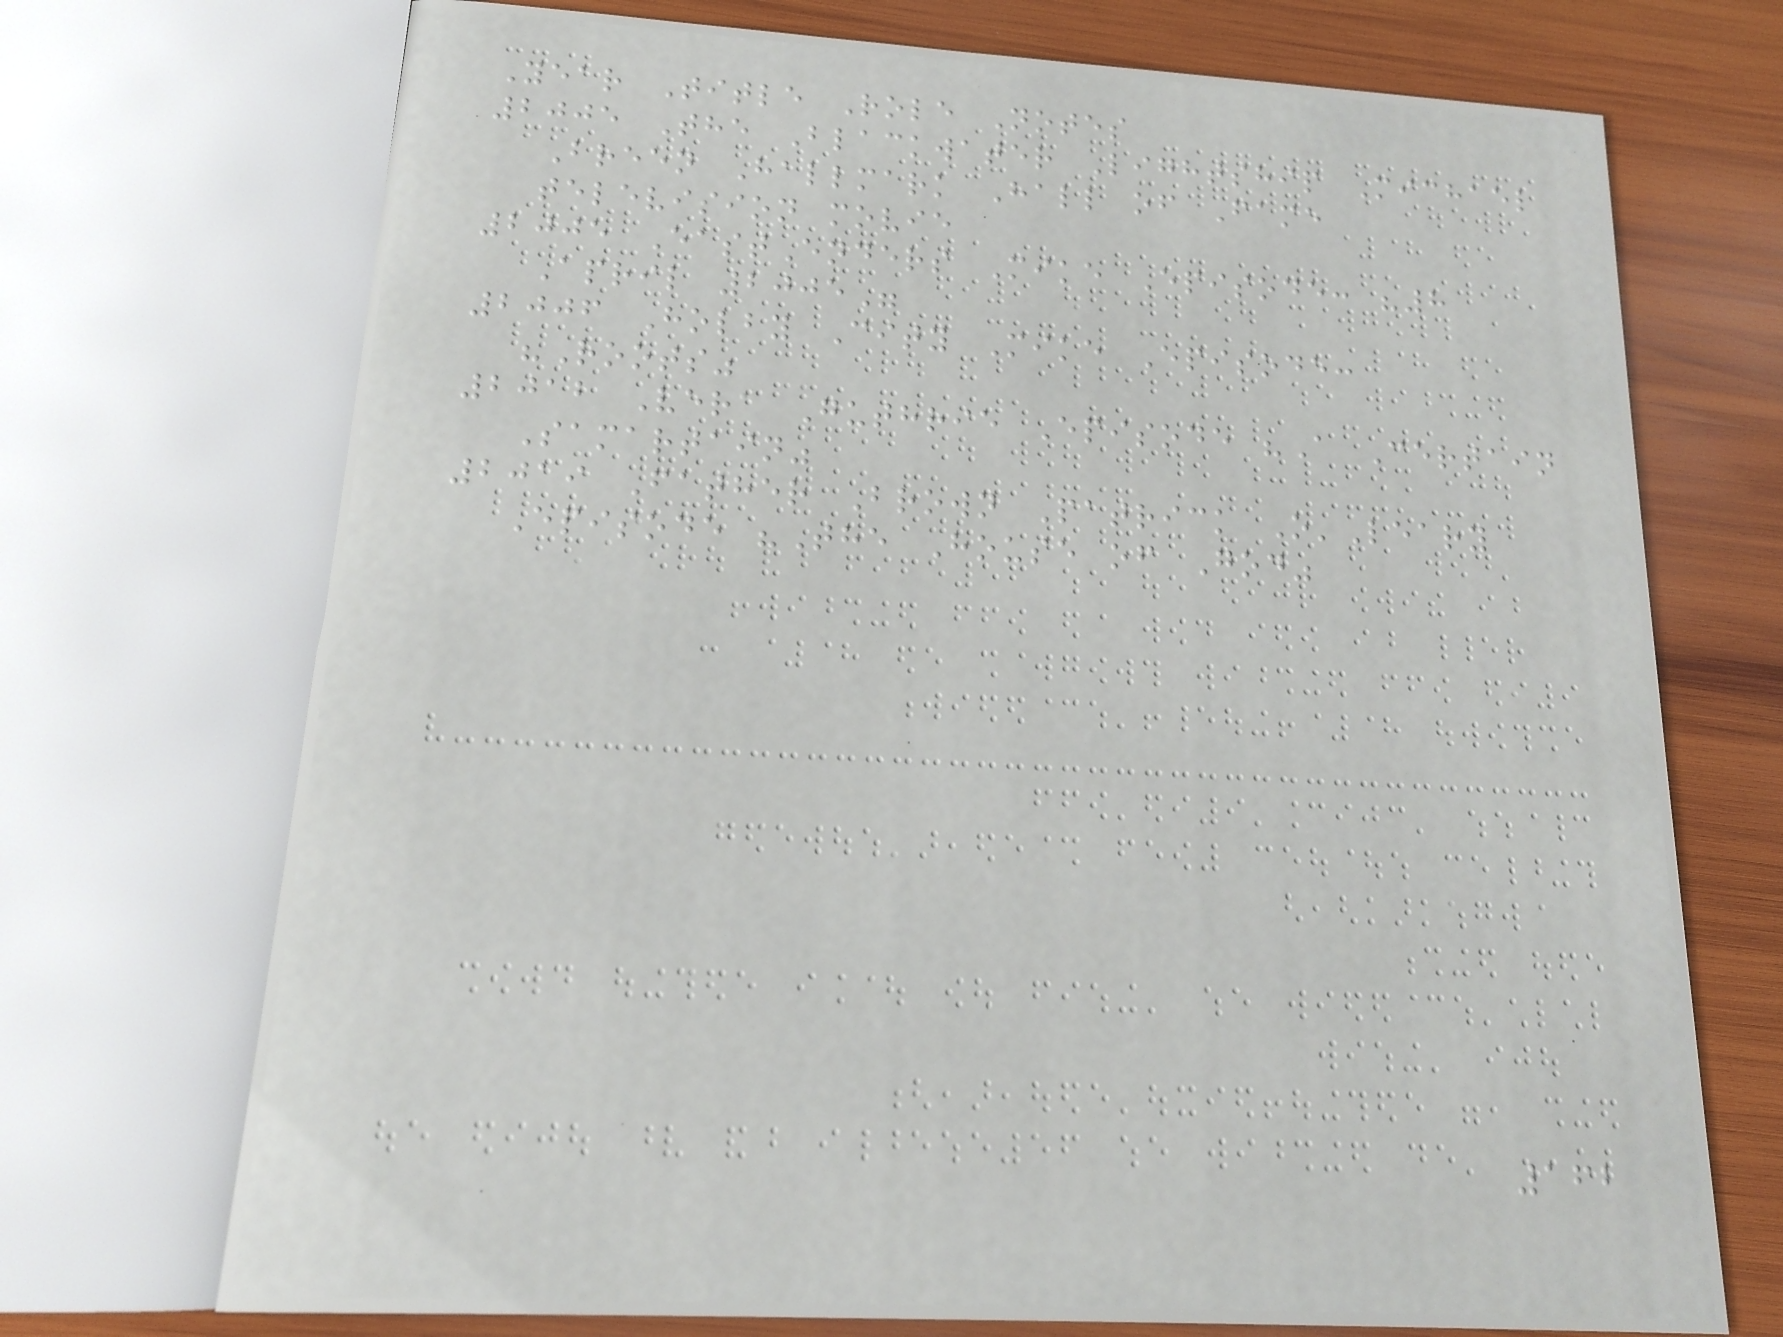Year Title Role Notes
2005 The Blackwater Lightship Michael
Breen Hallmark Hall of Fame
television movie
2005 EastEnders Mike Episode: "8
April 2005"
2006 Holby City Mike Episode:
"Roots"
2012 Vera Guthrie Episode "A Certain
Samartain"
2019 Father Brown Patrick O'Leary
Episode "The House of God"
162
